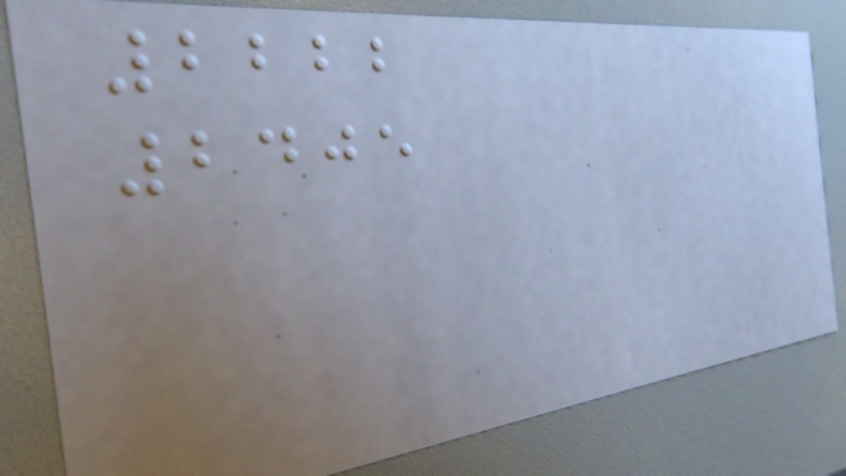2222
2405
